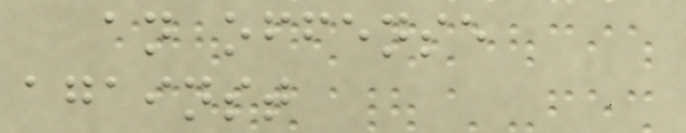an offense
against
